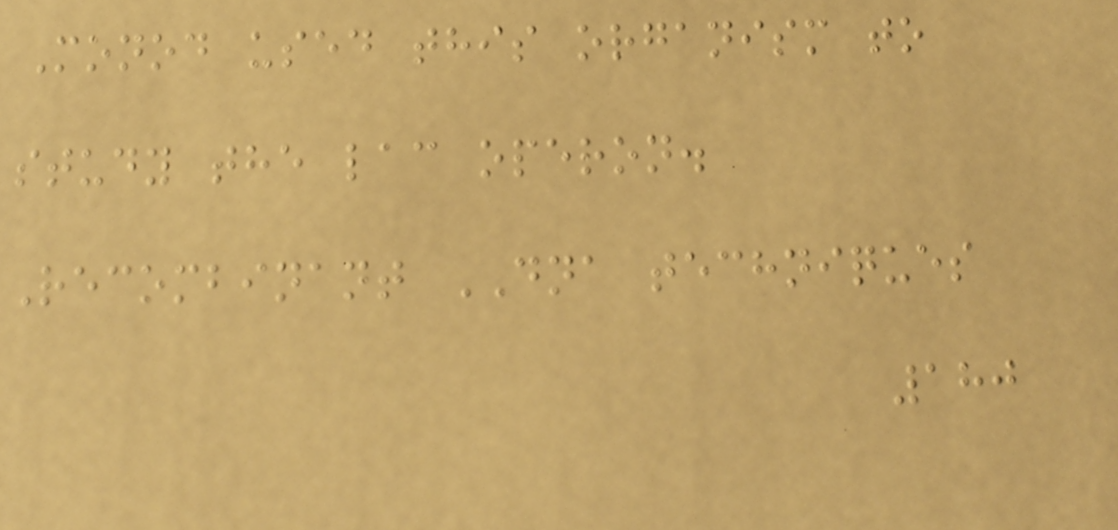Monod used this organism to
study the lac operon.
Recombinant DNA techniques
180
